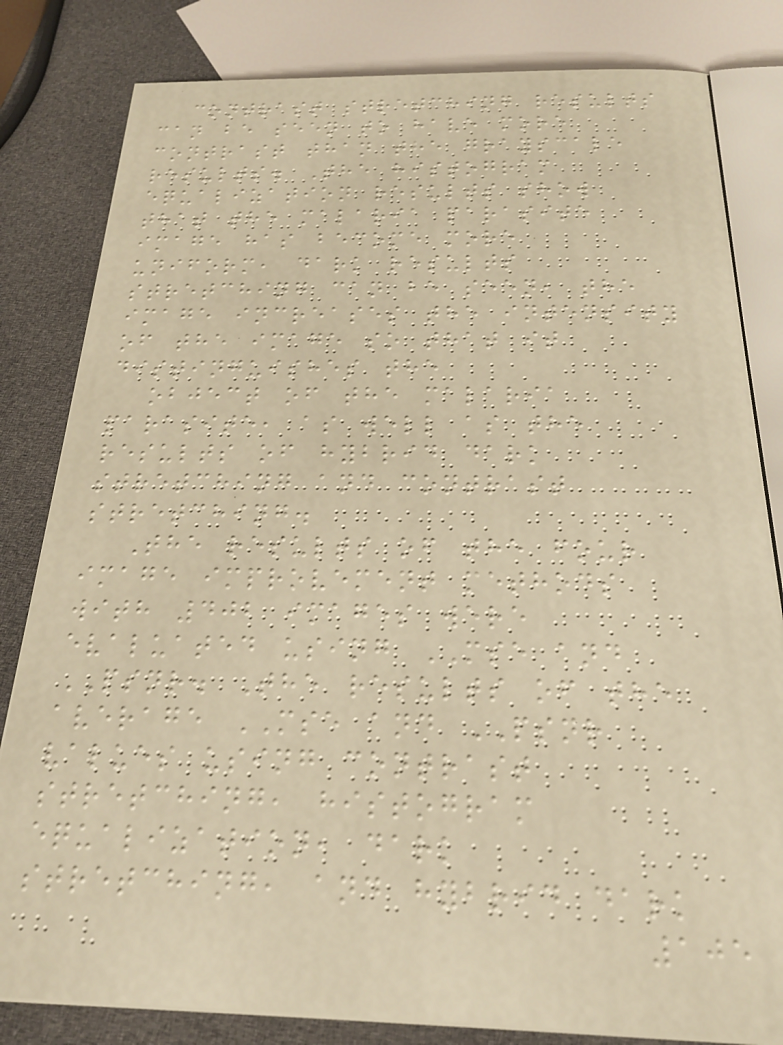contrast stretching results
can be seen to have more
contrast than the grayscale
results. The histogram
equalization results show
that the malaria parasite
image has become more
uniform, dark results
stretching can be seen, the
image increases the intensity
of the image so that it
distinguishes the
object of the malaria
parasite, as well as the
results of hybrid dark
stretching and contrast
stretching.
The results of the four
image improvement methods
with 402 images were
evaluated using MSE and
PSNR. The results of the
average MSE and PSNR
values using contrast
stretching, histogram
equalization, dark
stretching, and hybrid dark
105
